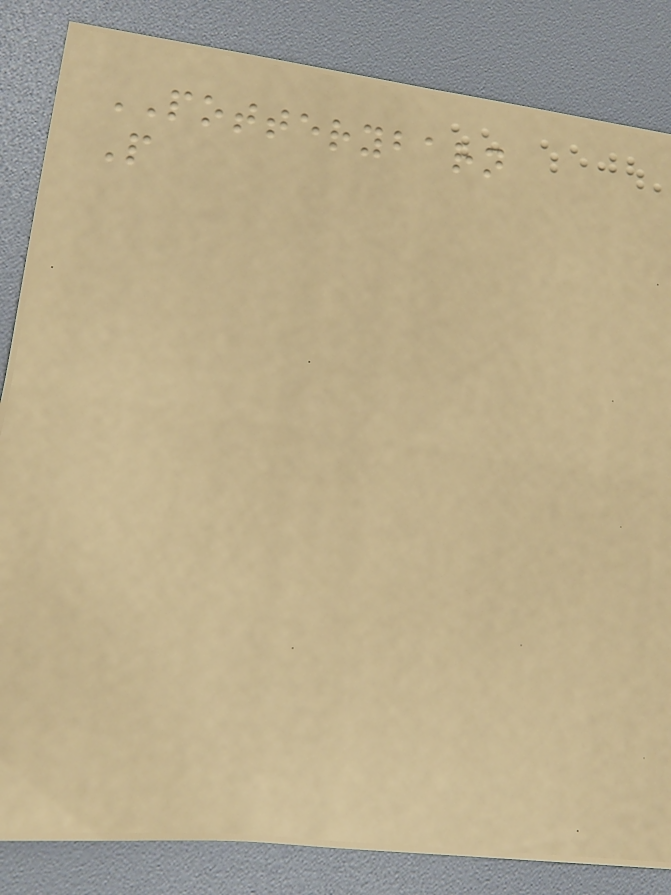POTTERYBARN
P
